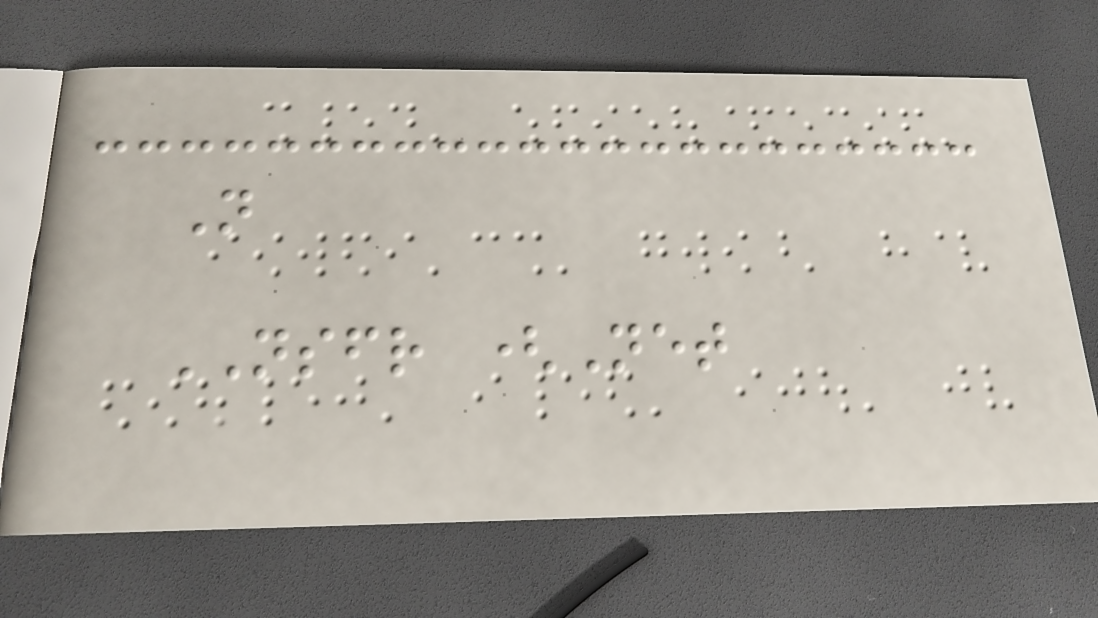N
NSFR (Net
